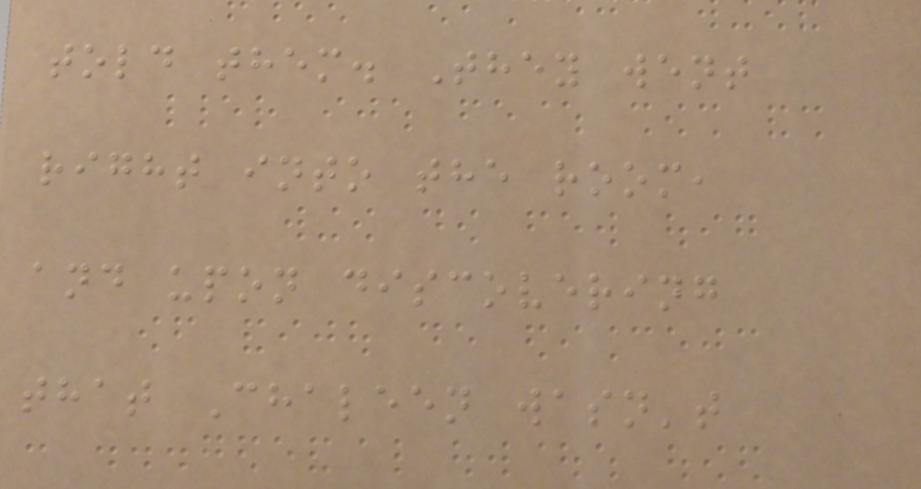told them. They went
right into the room,
and upon discovering
that Chaleen wasn't
